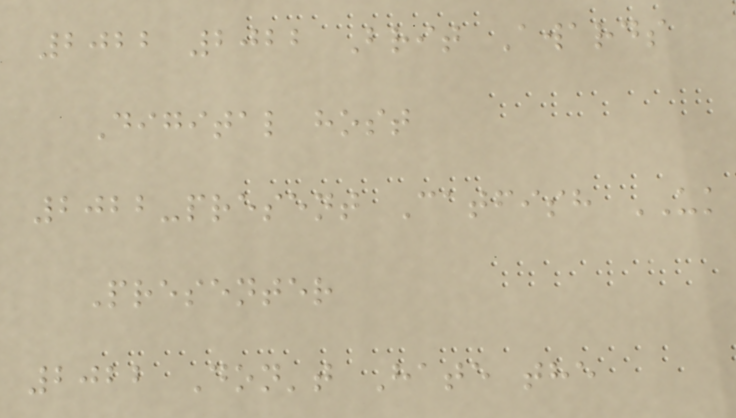2022 2022 Brit Awards
Digital host
2022-present Catfish UK
Presenter
2022 Don't Hate the
